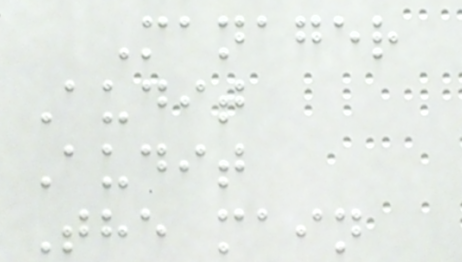Manager
Audit
Audit
The main
